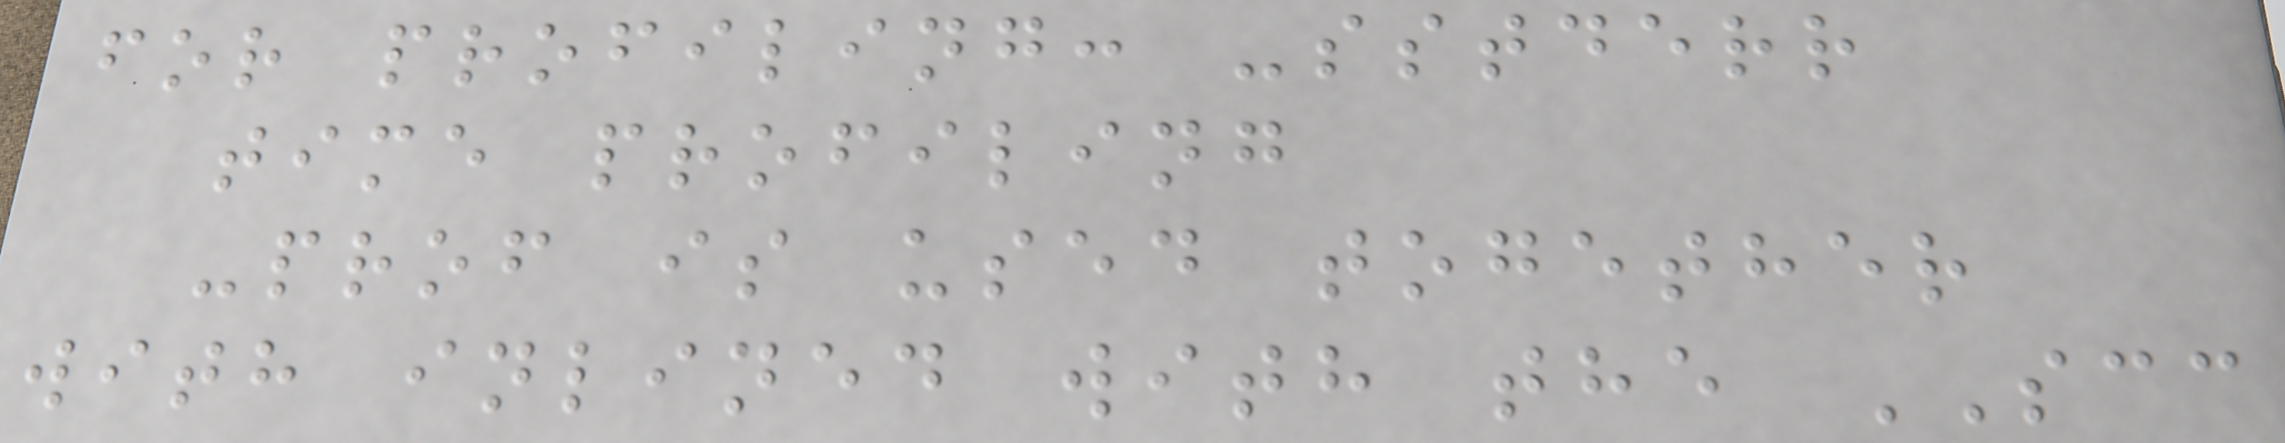for profiling: -sstderr
time profiling
-prof is used together
with inlined with the SCC
